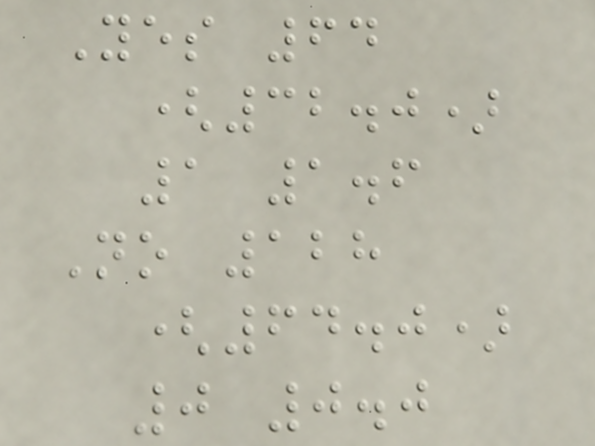Yes 64
(32.0)
1 1.6
No 128
(64.0)
0 0.0
